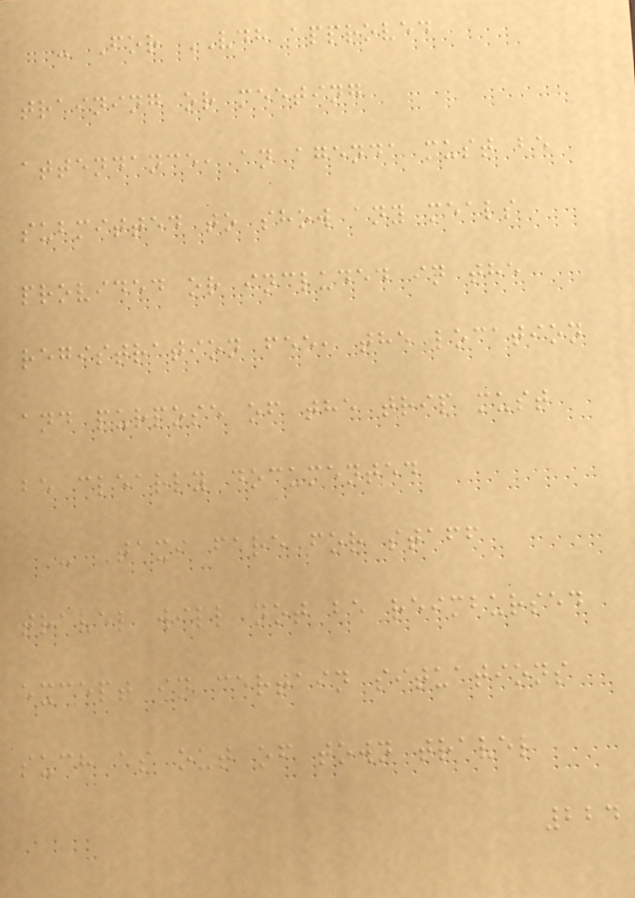- For VDH approved
training or meeting
attendance, an agenda must be
submitted to show any meals
provided or included in the
registration fee, the location
and purpose of the trip must
be clearly documented
- Taxi fare for staff
travel will not be reimbursed
except in certain situations
such as out of town travel
224
